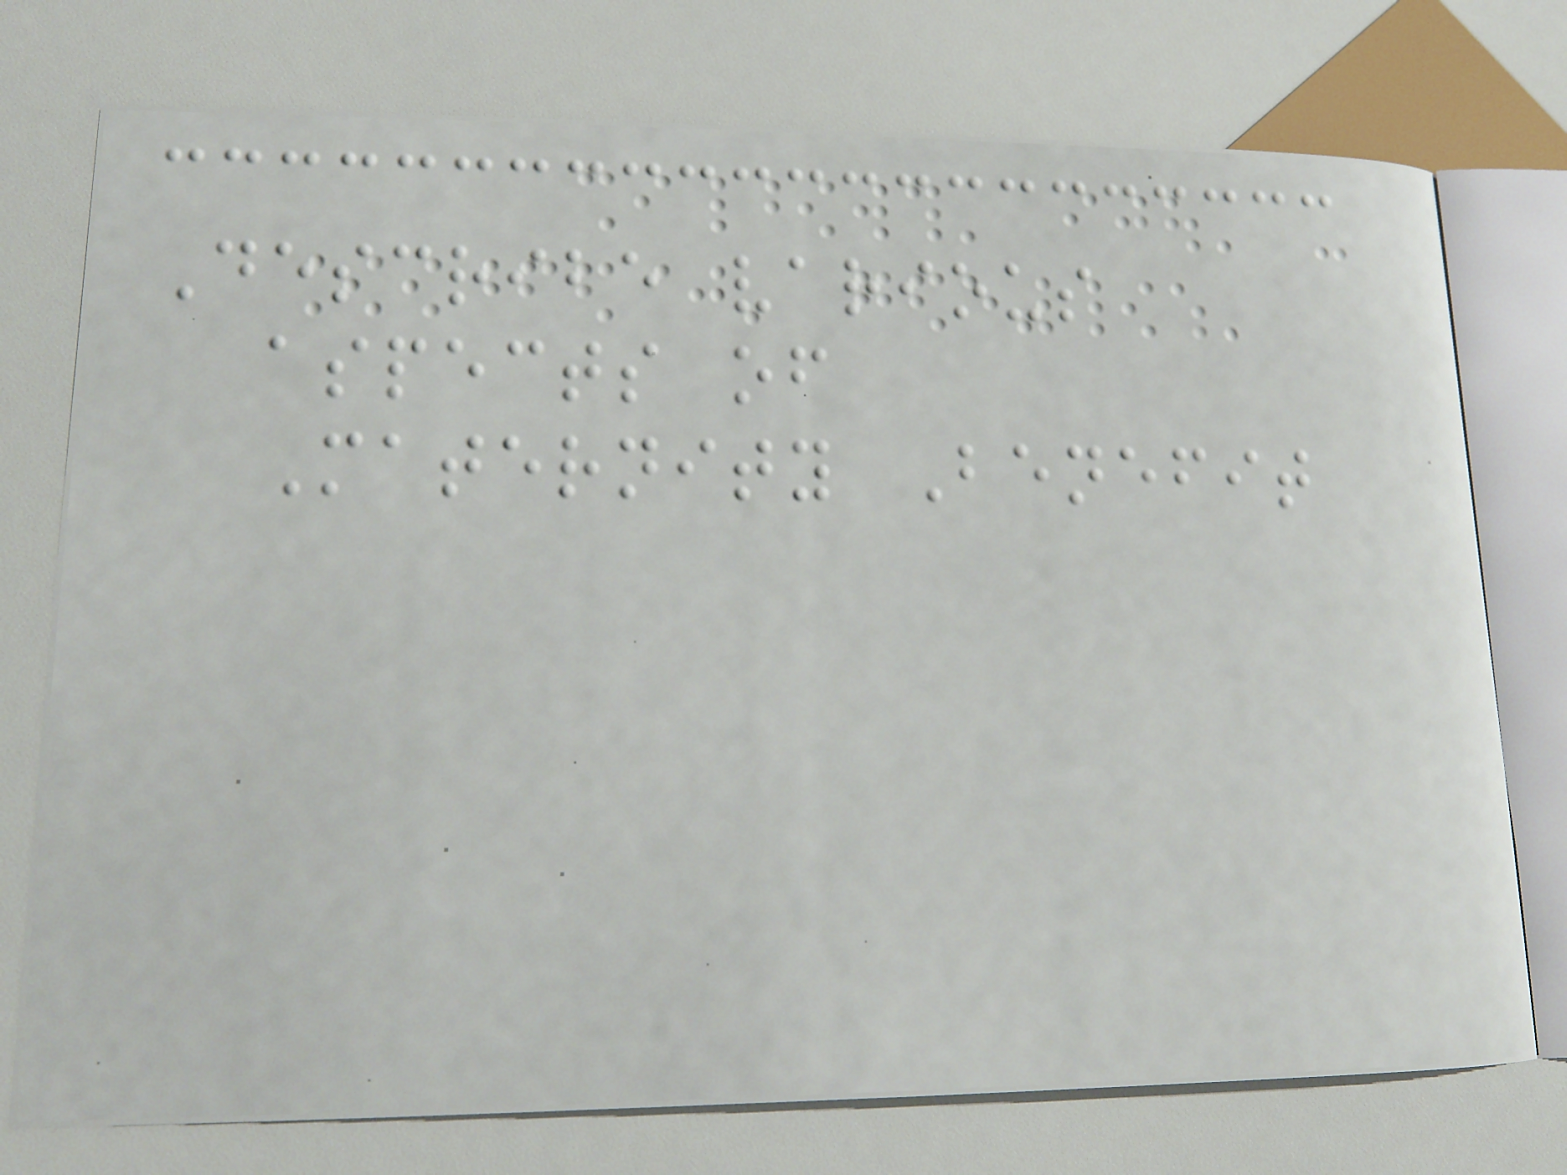Describe various
aspects of
Maternity Benefit
